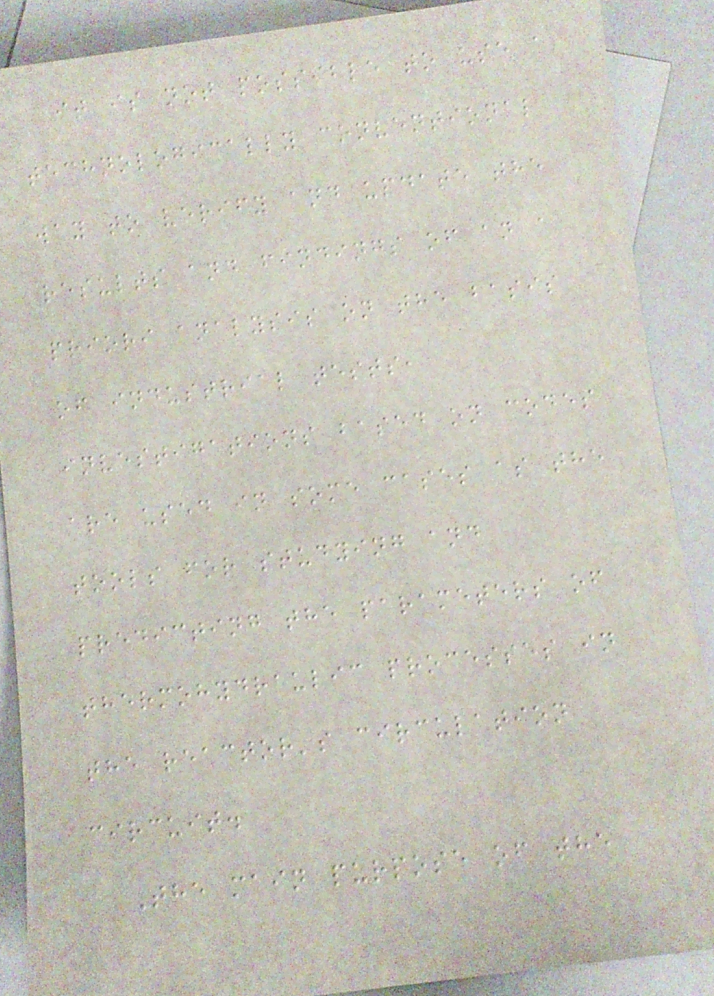it is not possible to use a
technologically conventional
way to verify and update the
results and findings of an a
priori analysis on the basis
of industrial tests,
investigations based on codes
are used in some cases as the
tools for studying and
predicting the parameters of
thermohydraulic processes in
the reactor's circulation
circuit.
The main purpose of the
